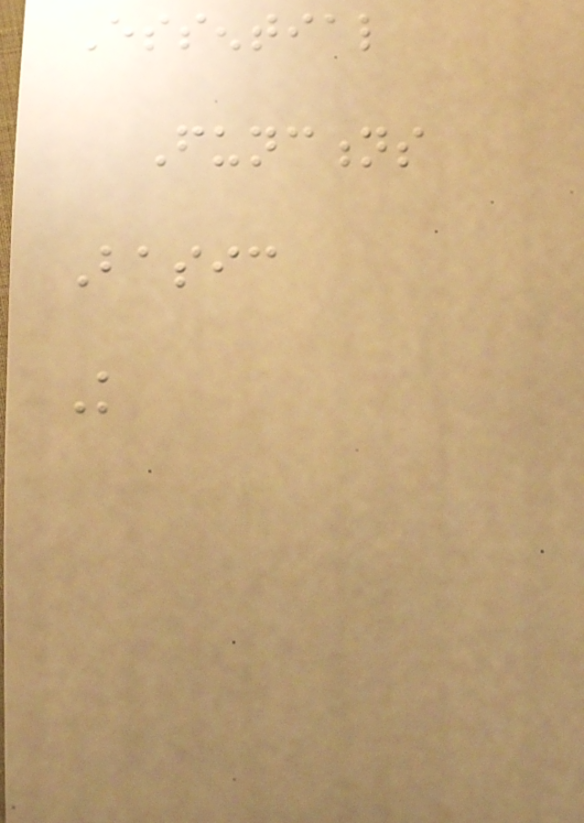Essential
Functions
Basic
Knowledge
